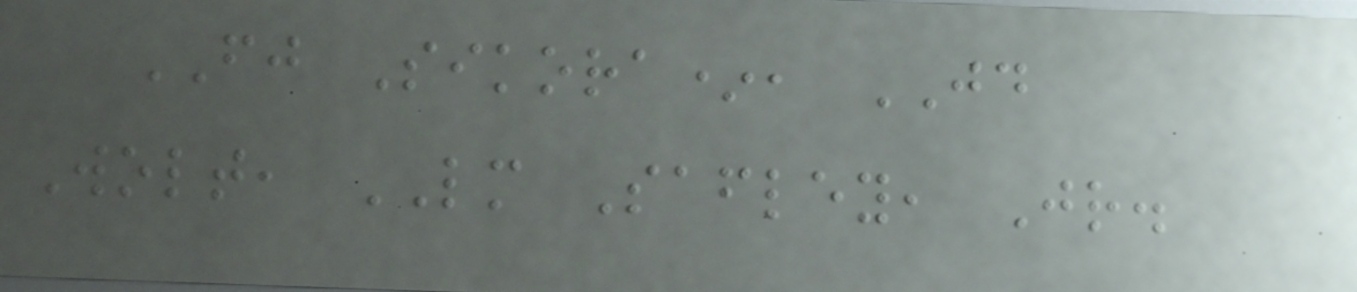FJ Sikora*, JD
Wolt, LM Safley, Jr.
